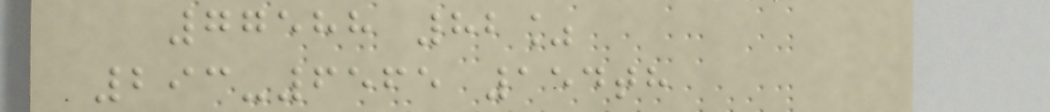77588 82%
293-6565 154th
